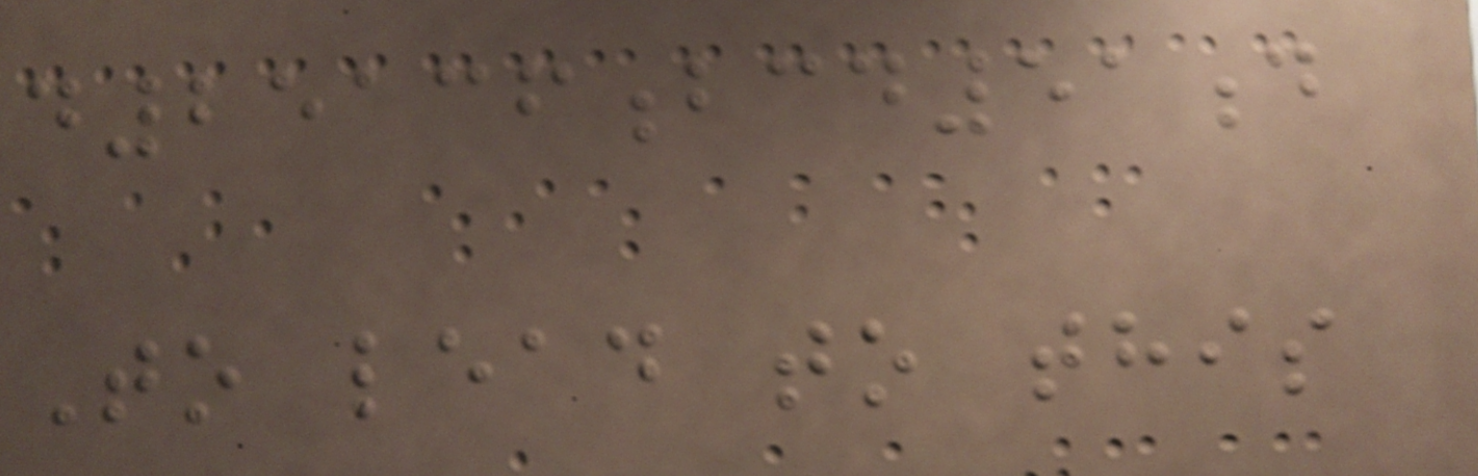d25136bcd51d
To lead to this
